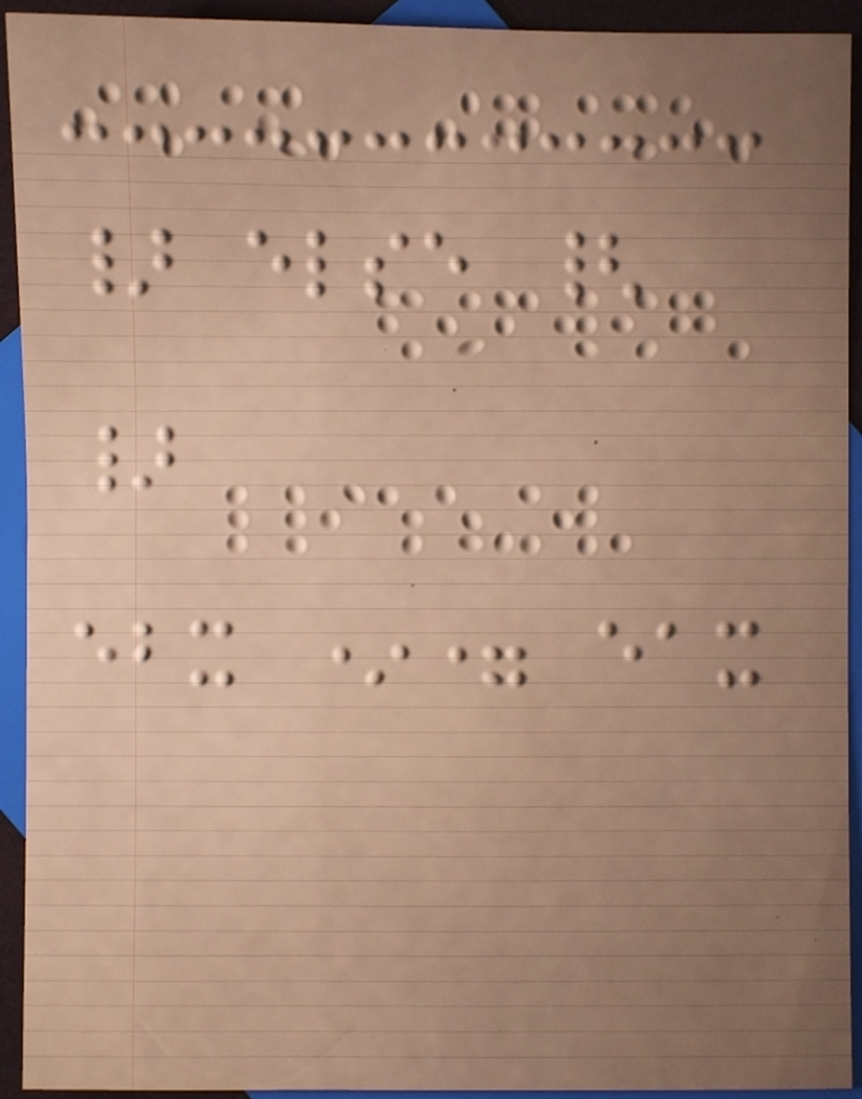} else {
}
ebx *= eax
